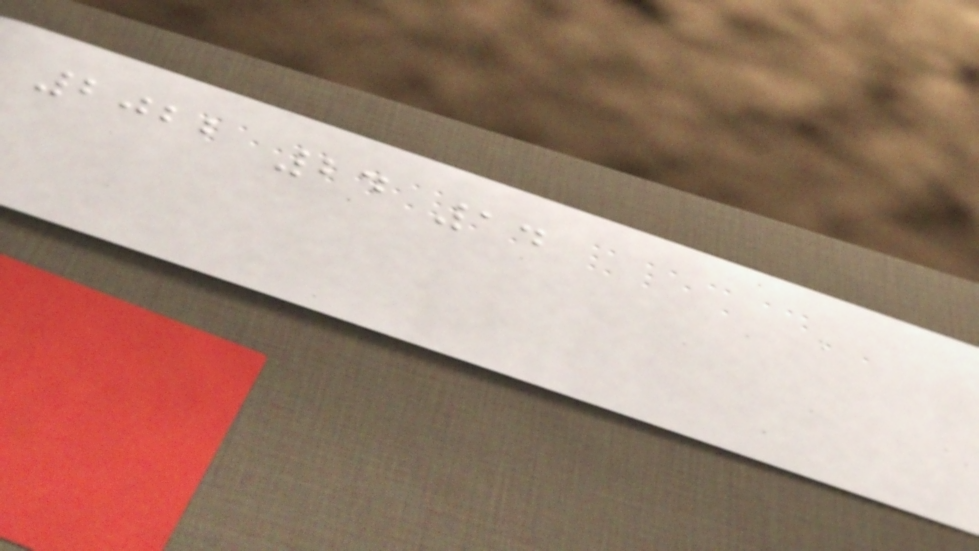2022 24 14
